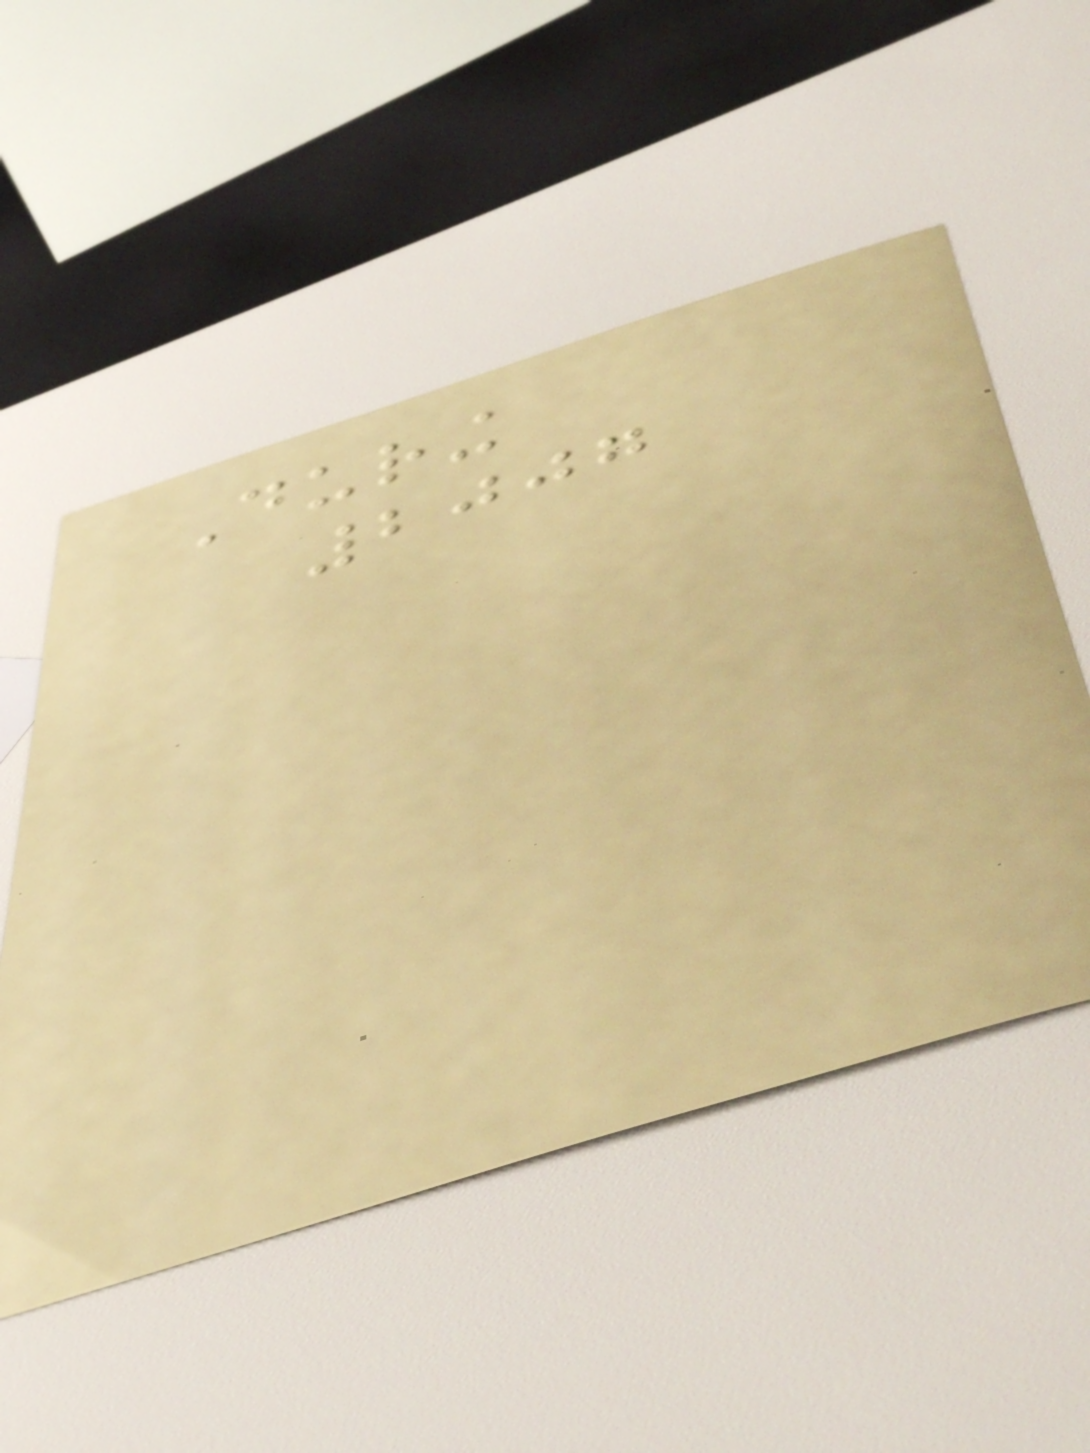During
2007
